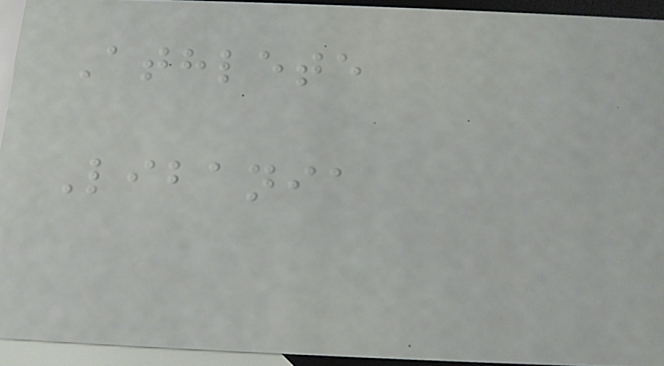Athlete
Libania
